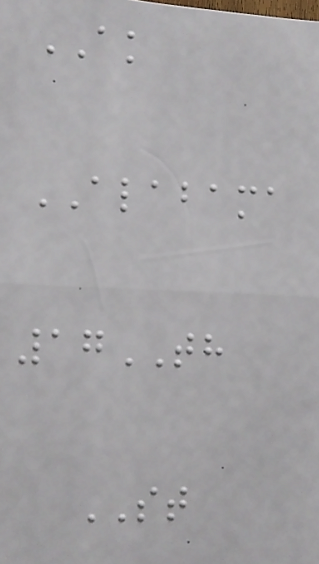AK
ALABAMA
17TH
ST
